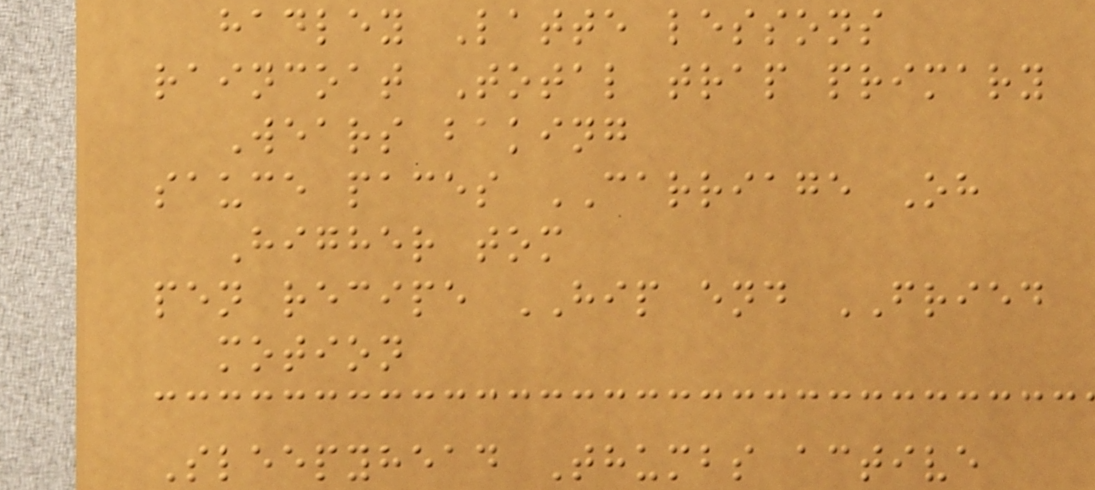hadley Latte lessons
raincoat Total trap primary
Wears baking
sauce paces CARRIAGE Oh
Higher tom
pen recipe HIP end FRIED
motion
Sleepyhead Thumbs active
